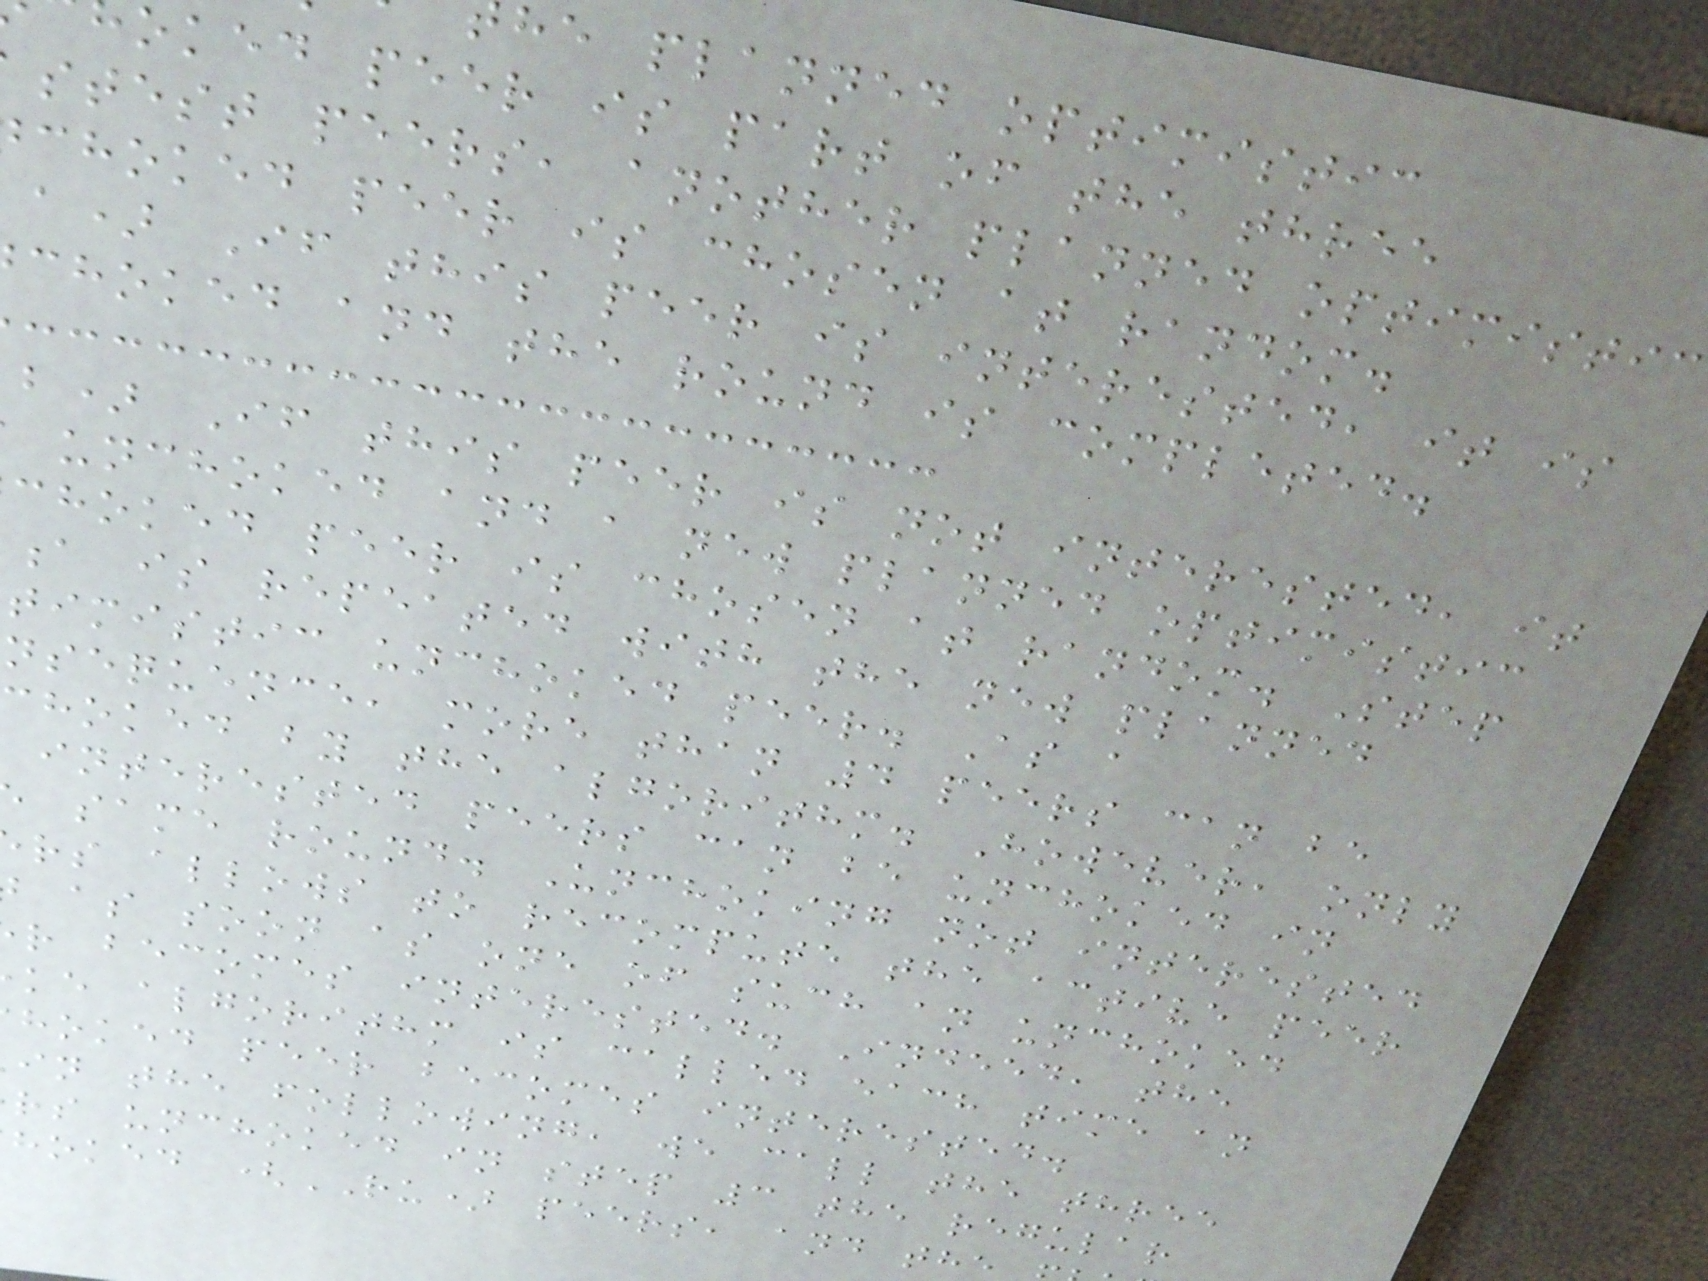he planned optimistic
oked peer is part of the three
stest peers, another planned optimistic
choked peer is chosen at random.
a) If this peer is interested, it is
choked and the round is completed.
b) If this peer is not interested, it
unchoked and a new planned optimistic
choked peer is chosen at random. Step
a is repeated with the new planned
timistic unchoked peer. As a
nsequence, more than 4 peers can be
choked by the algorithm. However, only
interested peers can be unchoked in
same round. Unchoking not interested
rs allows to recompute the active peer
as soon as one of such an unchoked
r becomes interested. Indeed, the
ke algorithm is called each time an
hoked peer becomes interested.
in the following, we call the three
rs unchoked in step 3 the regular
hoked (RU) peers, and th
